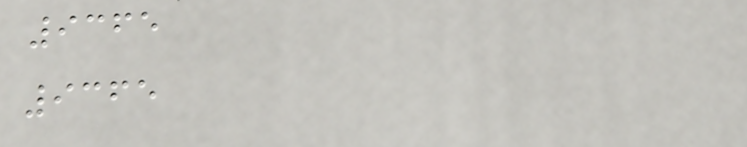9365
9365
